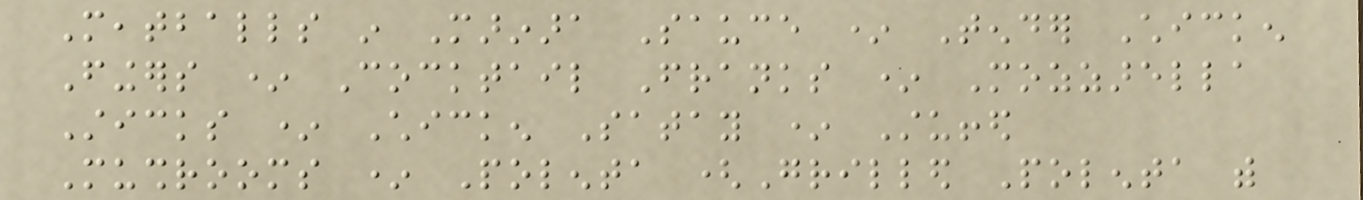Meatballs in Marinara Sauce * Tender Chicken
Fingers * Cocktail Franks * Mozzarella
Sticks * Chicken Satay * Stuffed
Mushrooms * Polenta (Grilled Polenta with
